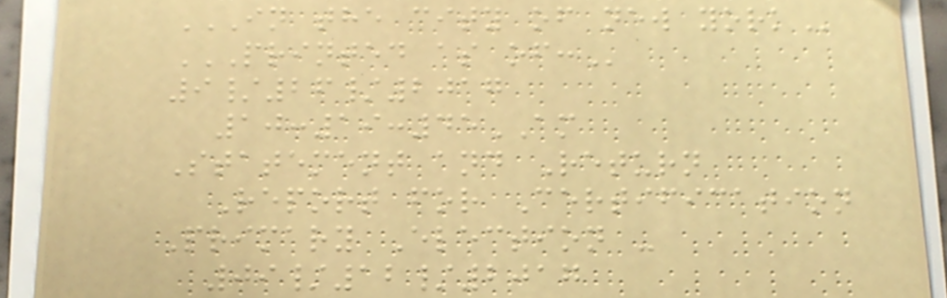IN THE CITY OF NEW YORK
PRINTED AS OF:
9/26/2017
10:19:45AM
Statement and Return
Report for Certification
Primary Election -
09/12/2017
